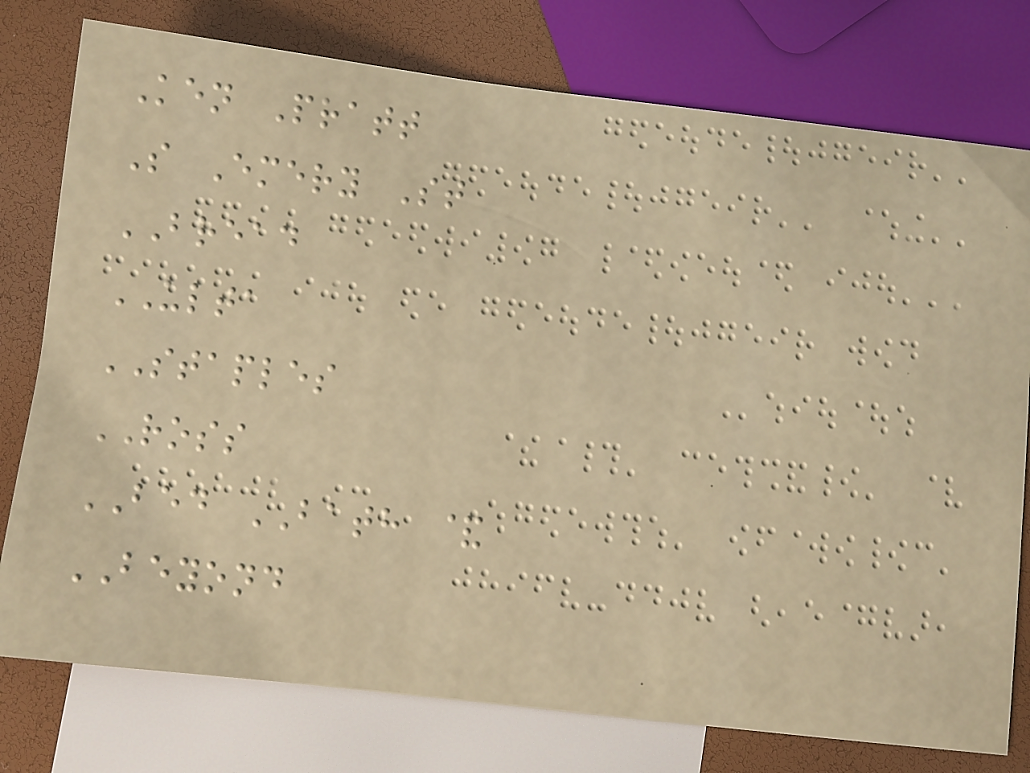Ken Pratt
S Emery St
BREAD
ULTA
STAPLES
ROSS
BED BATH &
BEYOND
